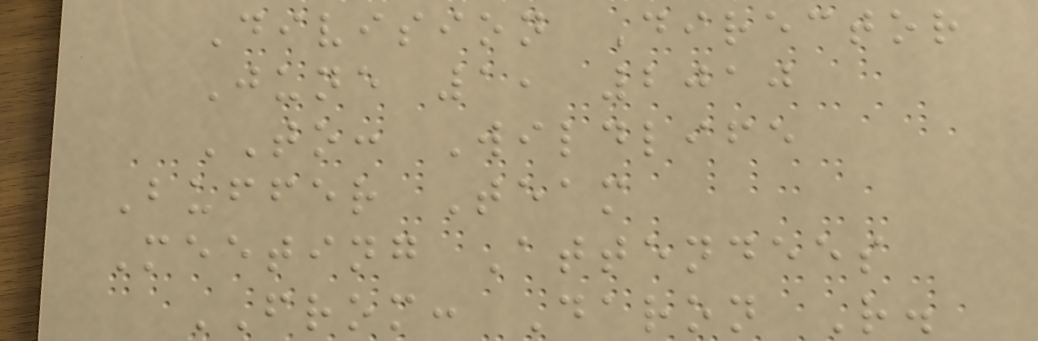Division Director
June 1, 2010
TO: Wildlife
Buffer Team
Meeting Attendees
FROM: Daron R.
